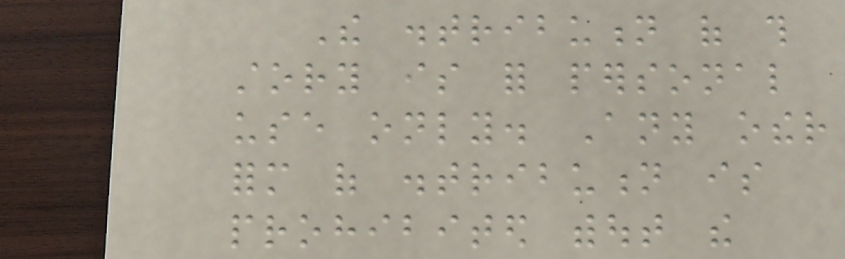The distribution of this
story is for personal
use only. Any other
form of distribution is
prohibited without the
